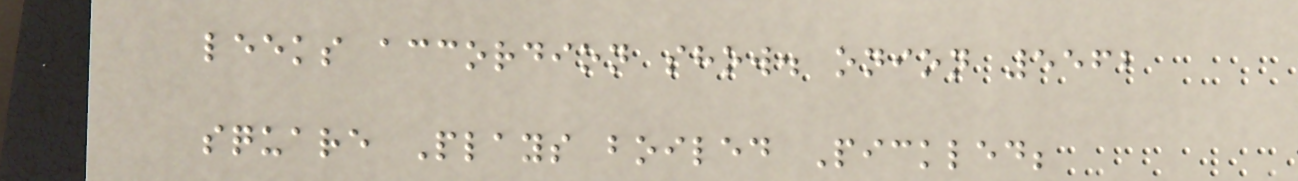leeks accordion show. onion 5562
square Plays boiled Pickled;
